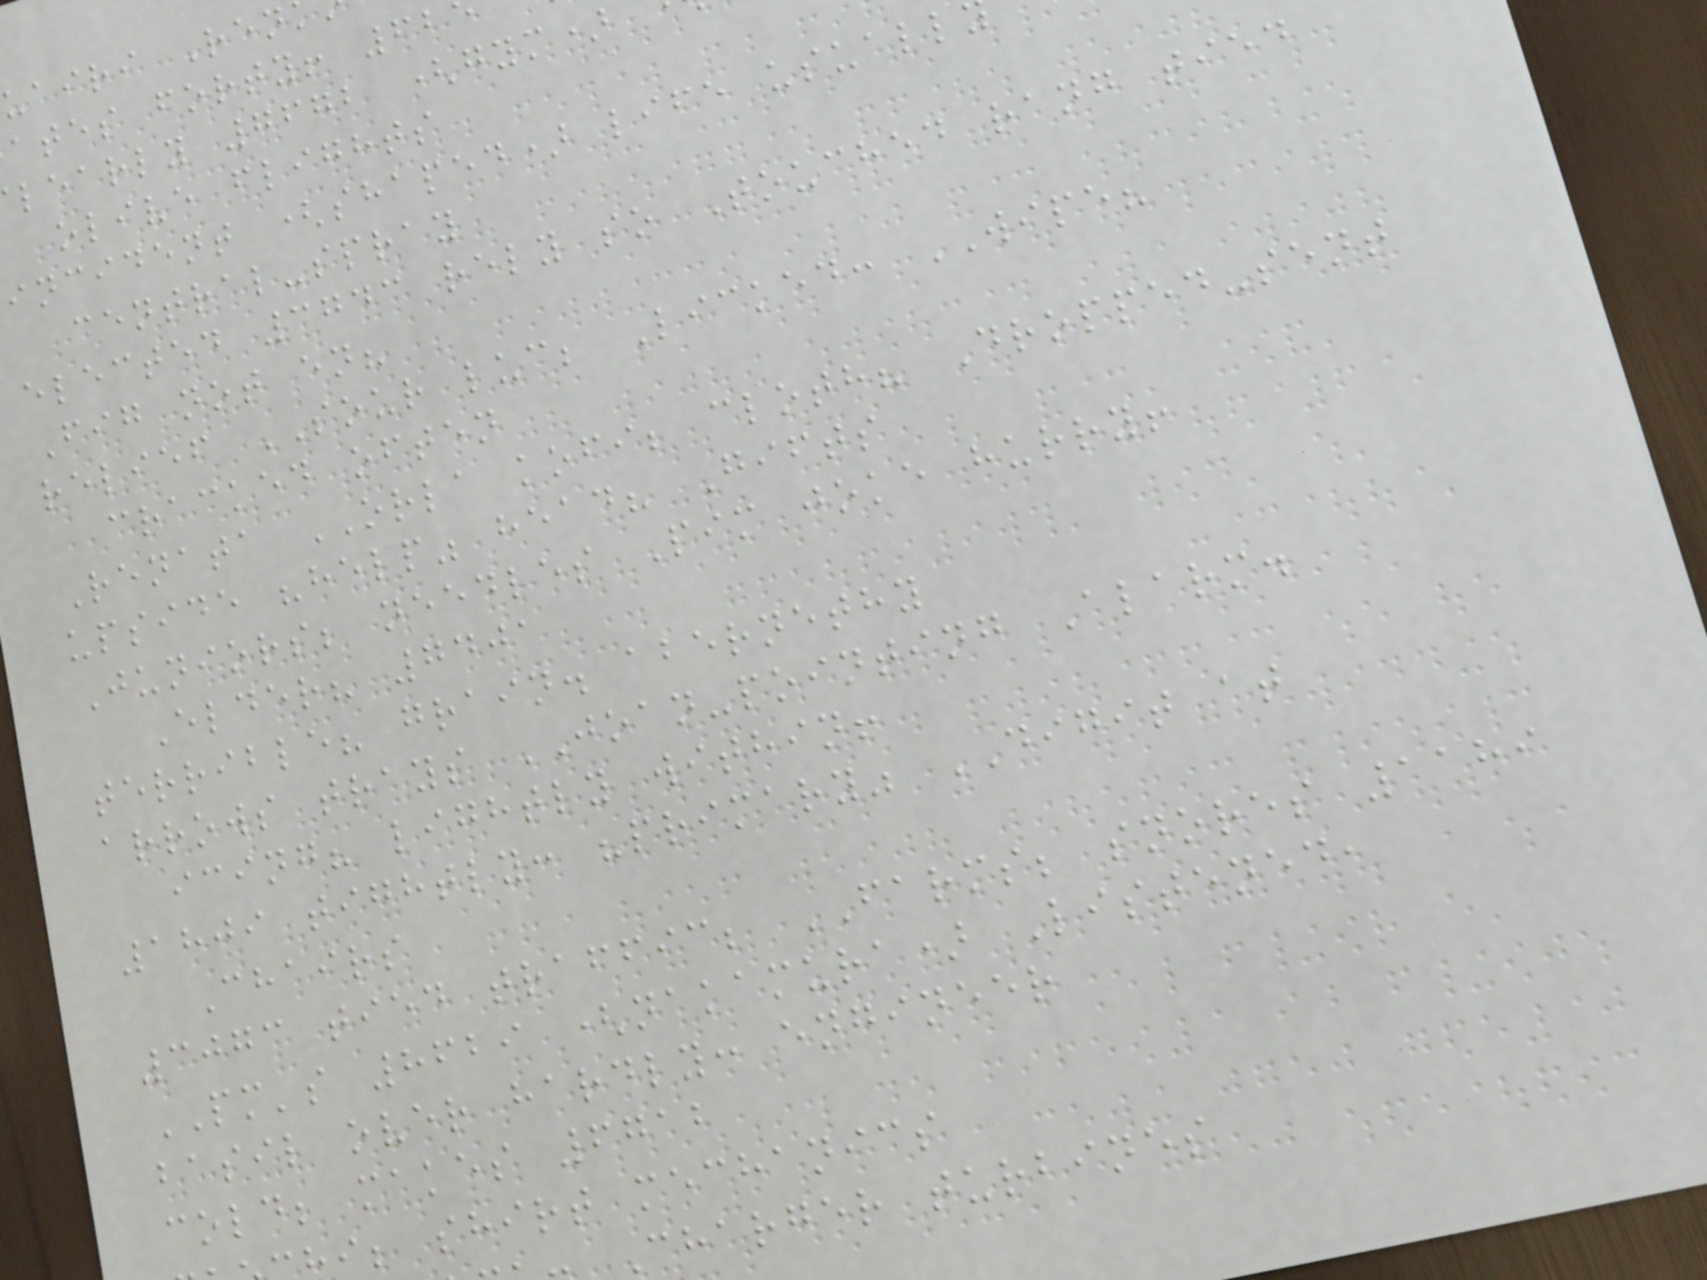uairi Ren
ates forty! 62
learly 7672 (gym)
olive flights
incident (shaped) life usuall
central-spray
elected 3743 rely so Touched rang tied
Fig not en?
relief SOUR luc; Licked: WIPE?
cracked often
Renata ORLA kofi; cloth? Dropped-sent
upside "help" head? Gifts
Juniors; needles Pim joke hurry!
Elder? 7401
terrible? grain. abernethy
arrows trays JOAN-pointing Alarm.
icing? lightly within!
1809 tightly: "primary" DIGIT at
Chairs
3073 tied traffic; FARMS; snores 1189
PM's 8629 (nakamura) Listened,
basil over hardly: engineer
cold; makes 6712
i; shirt mechanics
Charger turbines
